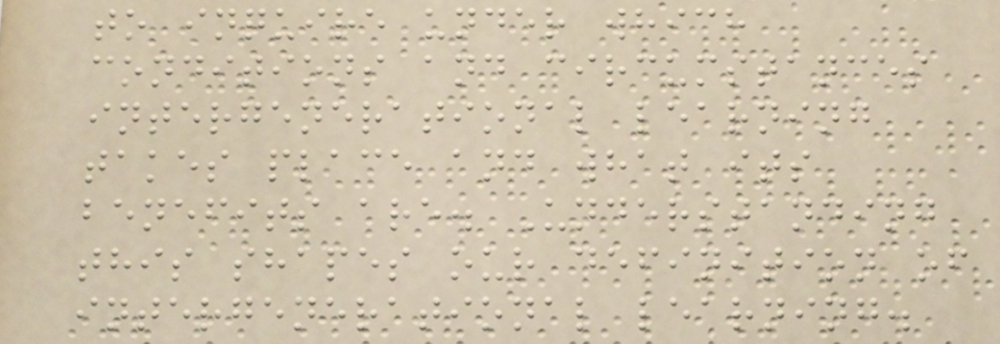to inquire under which
conditions and circumstances
intergenerational learning
takes place and what its
benefits are. Understanding
this shapes our definition of
intergenerational learning.
